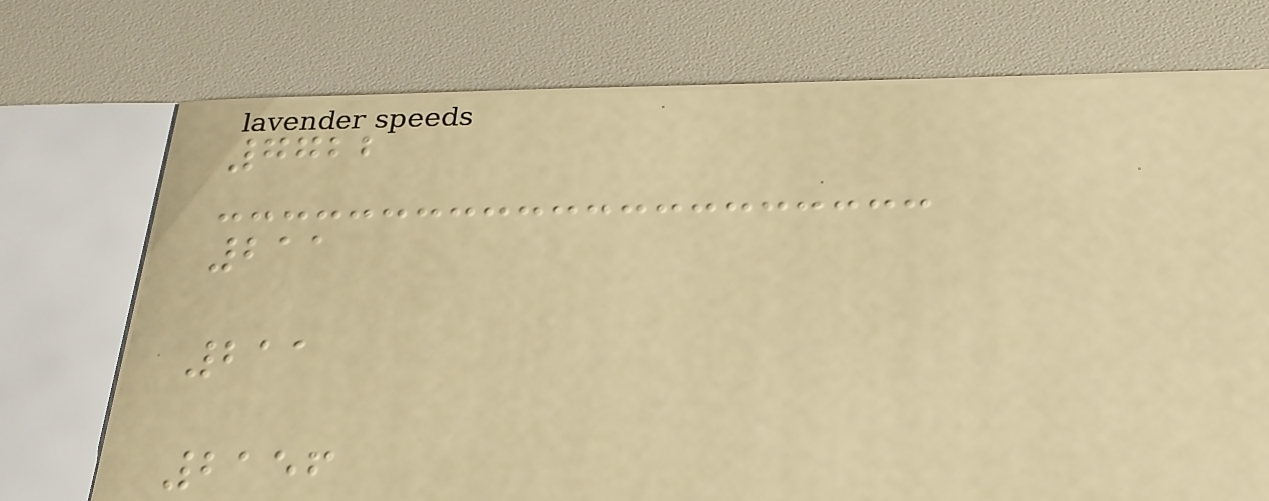7722
211
211
2156
